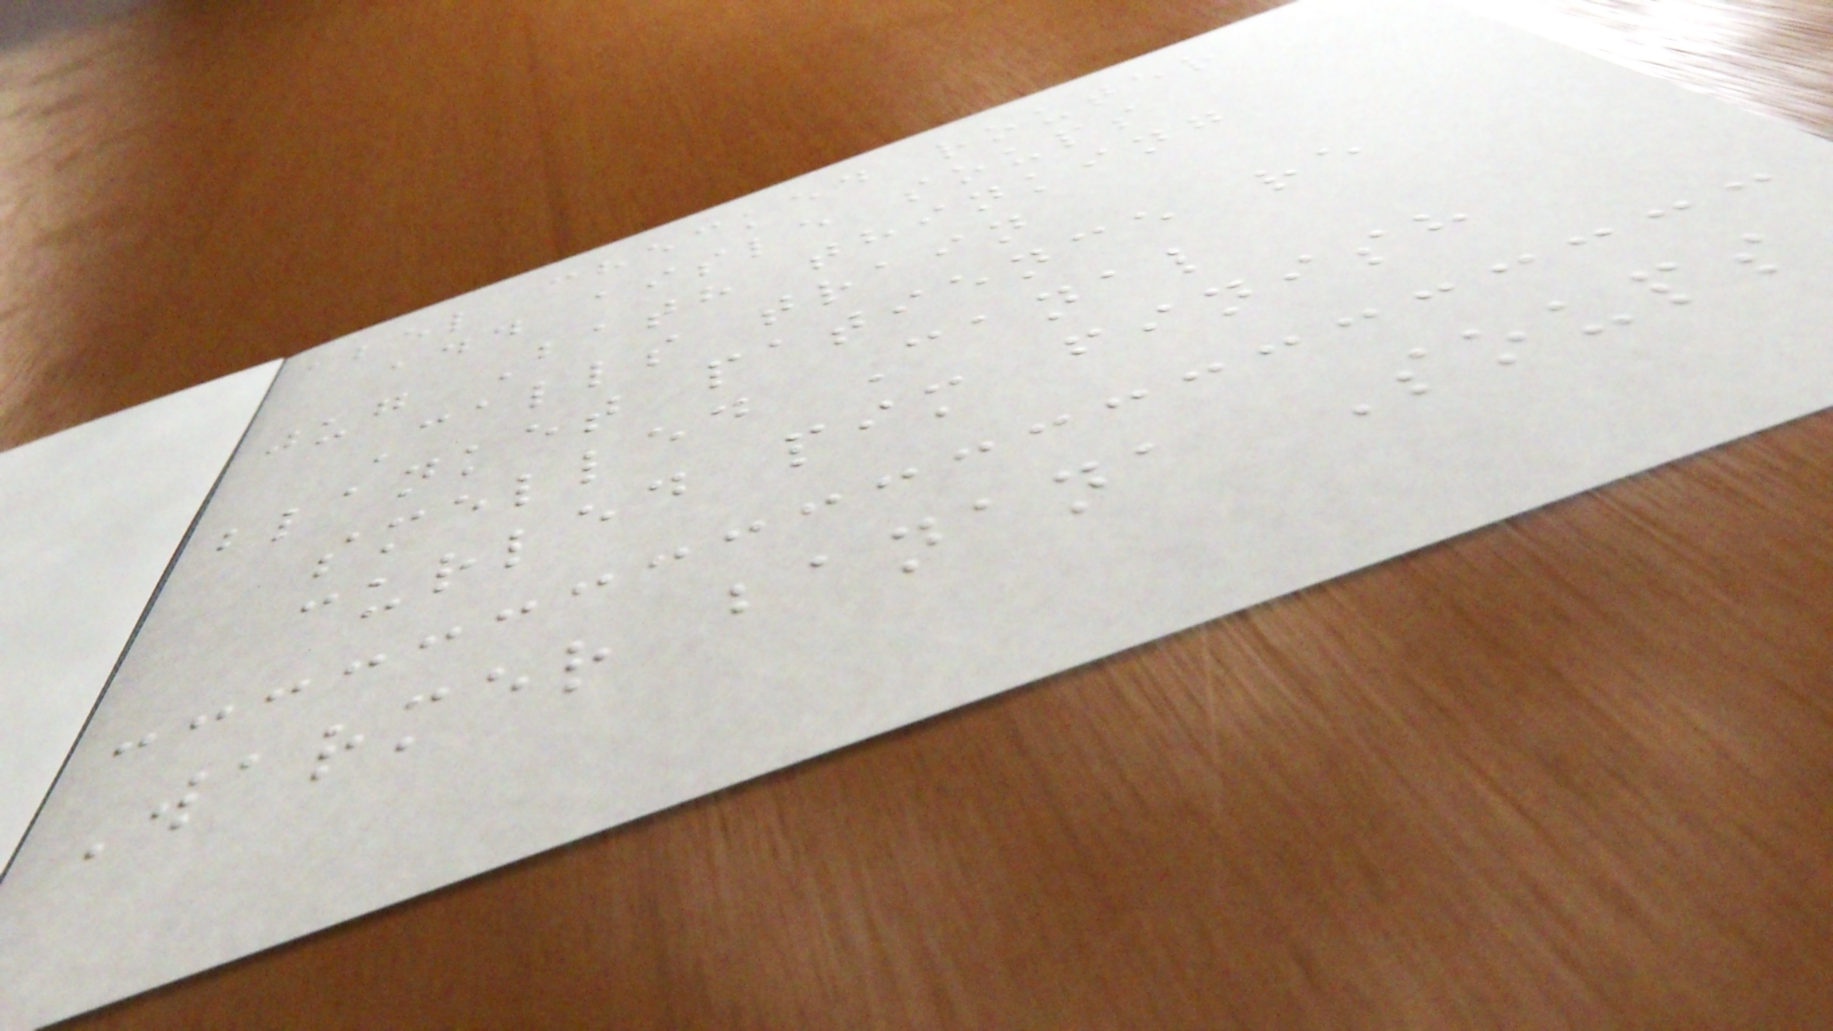abel checked router
add aisle soups
jug Bath thinking
Calls train
blanket patience re
smelled Canal
curled pim finish
Warmer banana Soups
